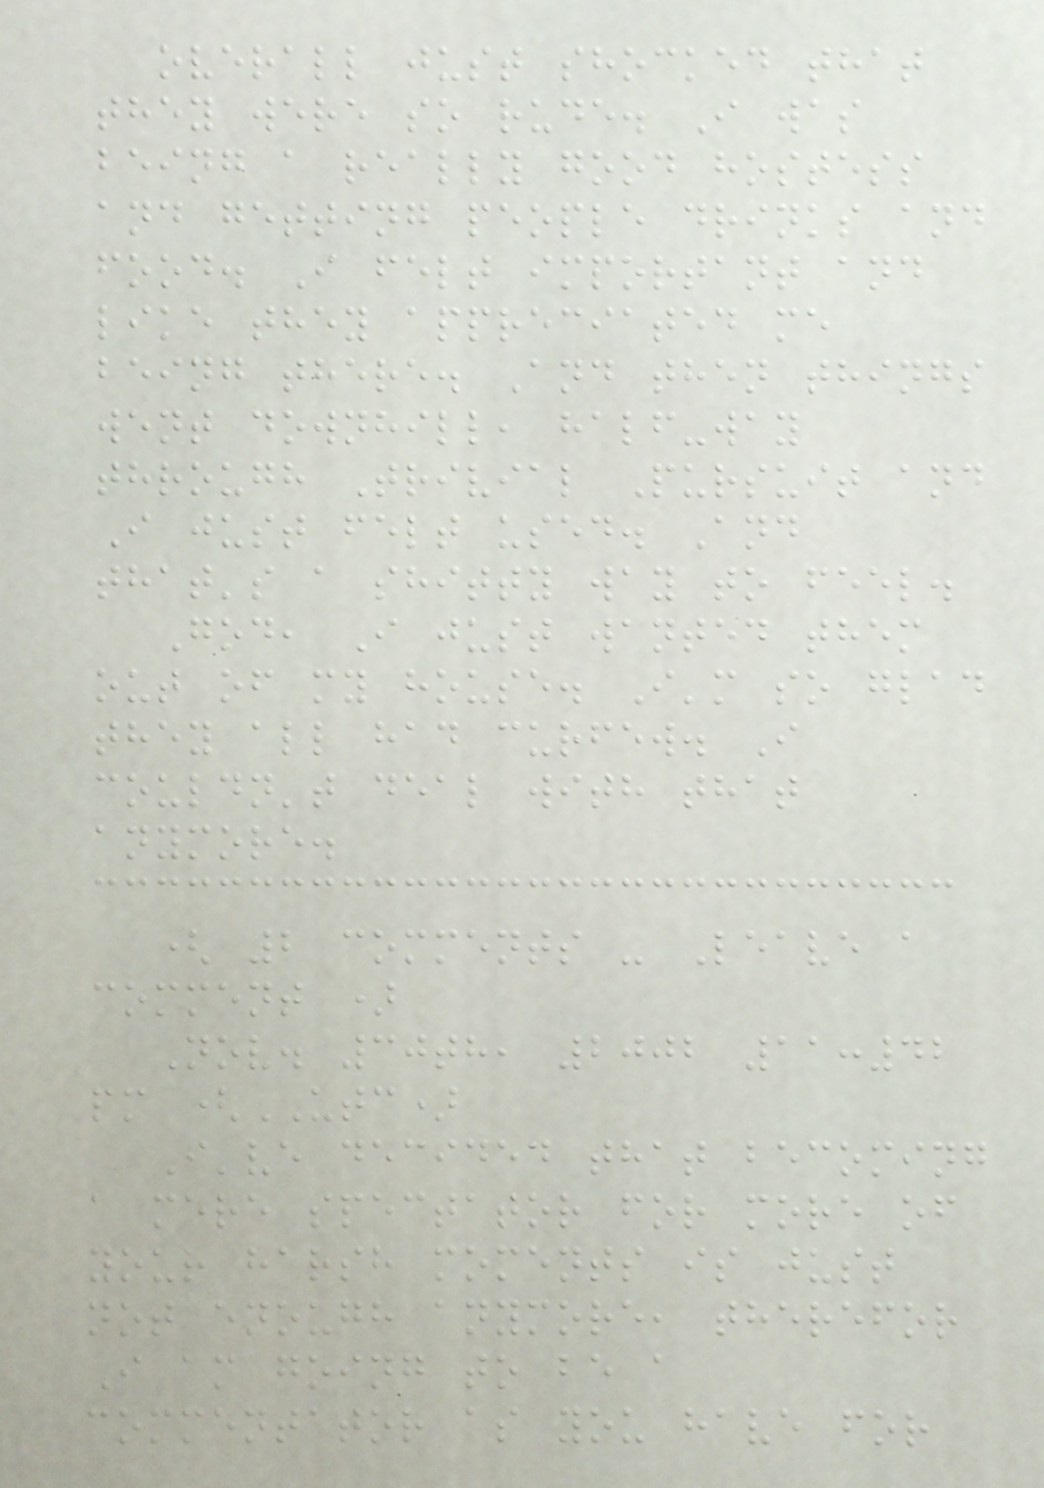overall just shocked that
they were so rude. I was
being a really good hostess
and getting people drinks and
food. I felt important and
like they appreciated me
being there. And then things
went downhill, half-way
through Trivial Pursuit and
I just felt used. And
that's a shitty way to feel.
God, I just wanted them
out of my house. I'm so glad
they all had curfew. I
couldn't deal with that
anymore.
( 2 comments - Leave a
comment )
Nov. 30th, 2002 11:42
pm (UTC)
I've decided that becoming
a mere spectator for more of
your harsh moments is just
not enough anymore, therefor
I am going to be a
commentator as you have for
